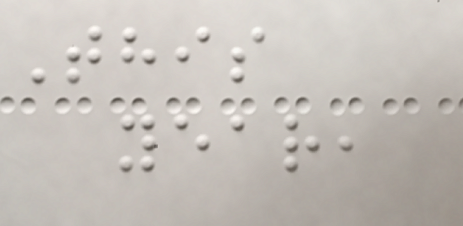This
year,
